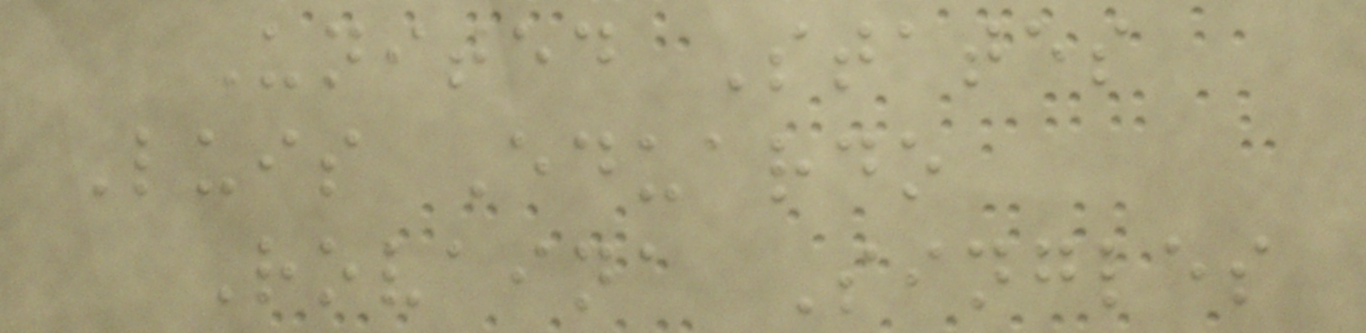United States
Luis Eduardo
Rovaina Singles
